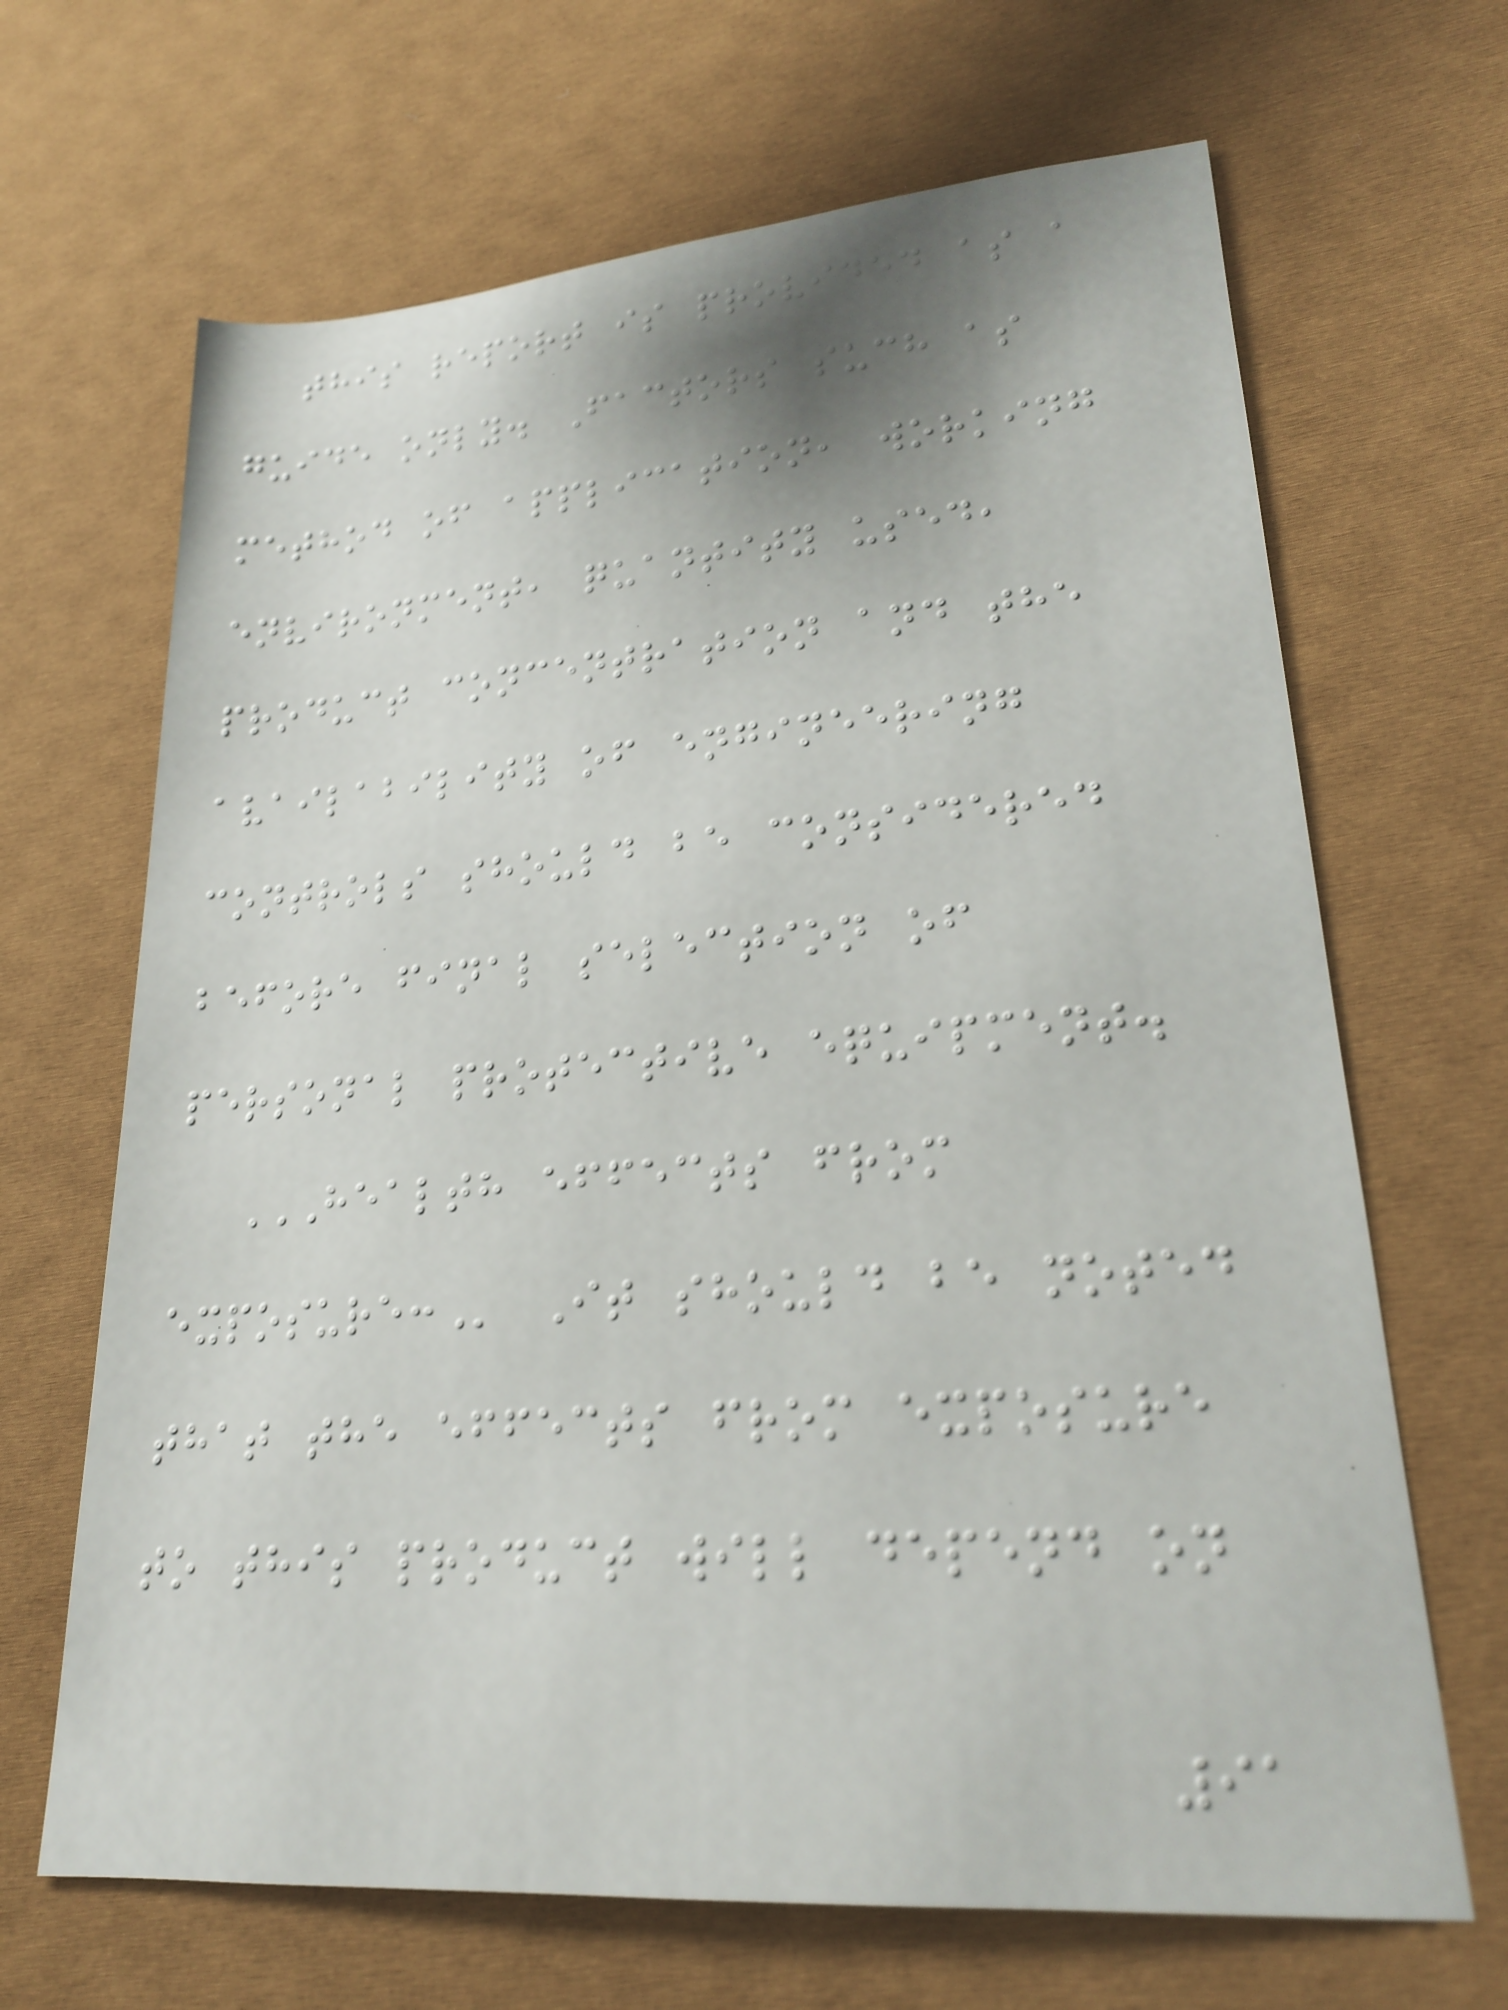this report is provided as a
guide only. Factors such as
method of application, working
environment, quantity used,
product concentration and the
availability of engineering
controls should be considered
before final selection of
personal protective equipment.
HEALTH EFFECTS FROM
EXPOSURE: It should be noted
that the effects from exposure
to this product will depend on
91
